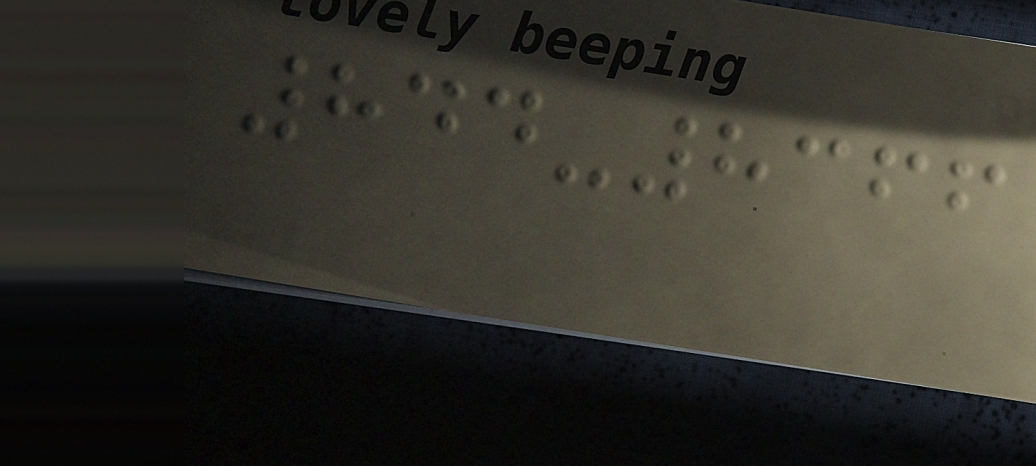844-8366
